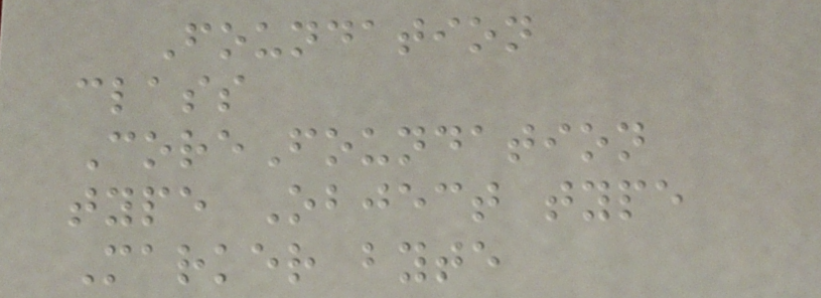Foundation
class
CoreFoundation
type Object type
Marker byte
